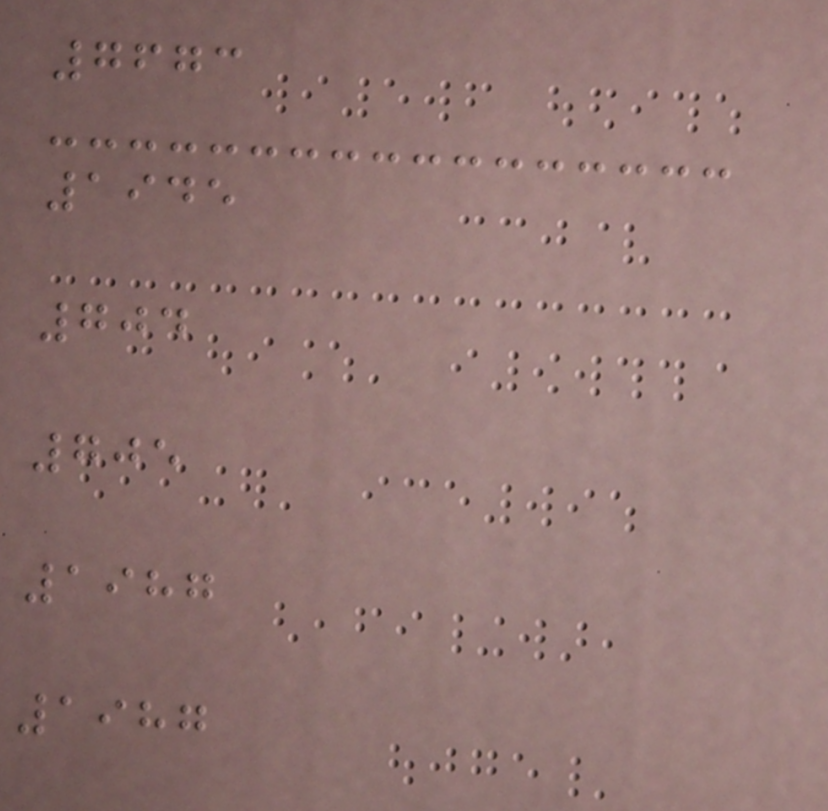7673
1945
704
705
1987
1987
